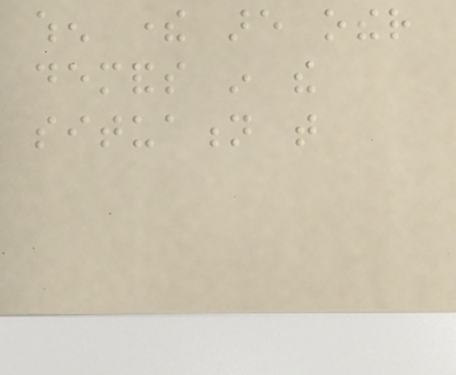when there are other
demands in the
situation that
